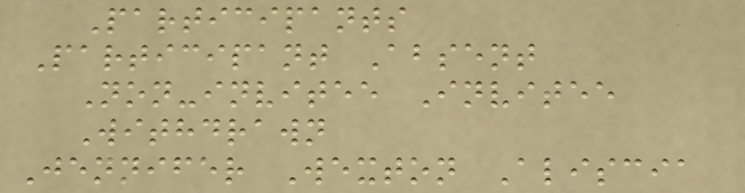Participants
Participant Absent
Non-invitee Invitee
Withdrawn
Jennifer Wexton Aliscia
